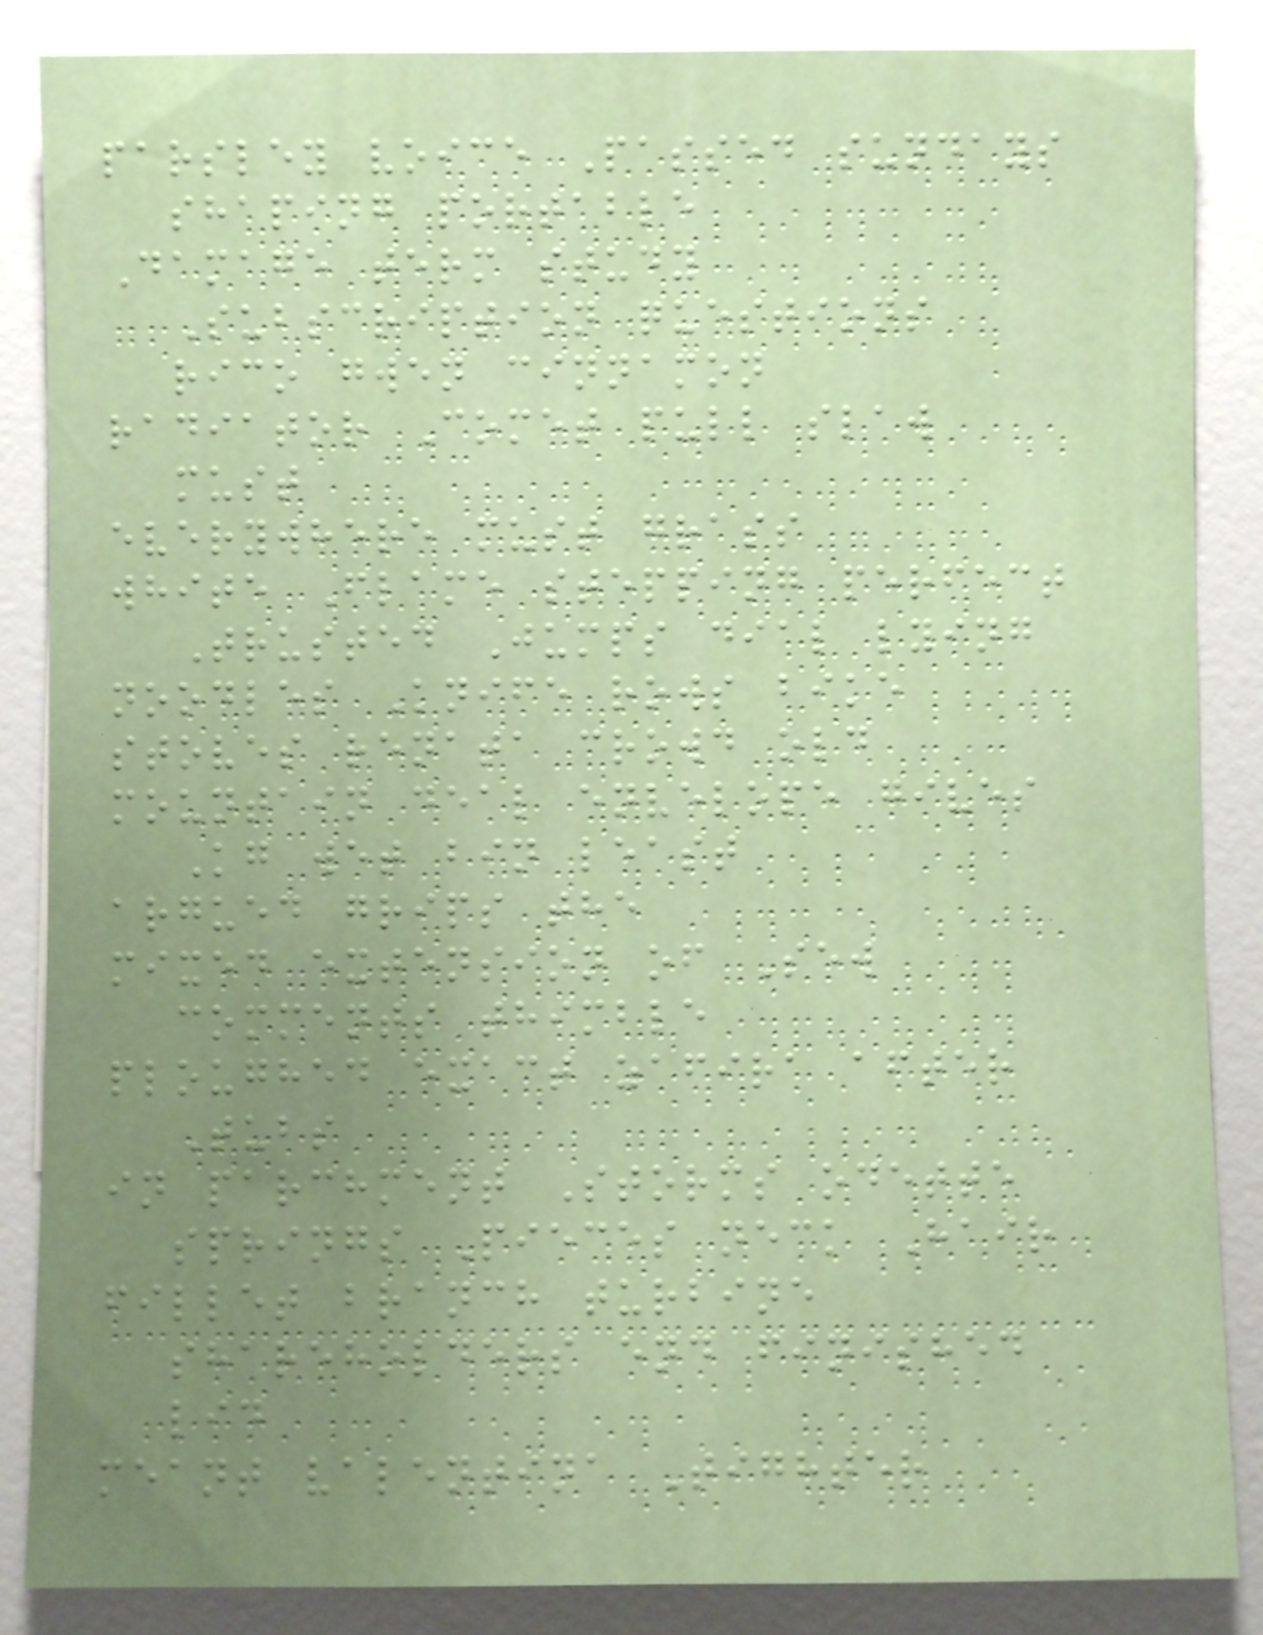parsley voice Passed sundays
shaping portable
Damage term study
Subscription questions
rico gwen cinnamon
radiator Comet pull slaw
must
everywhere must grass
white Flame stepping perfect
Trusted Jumps dial lying
noodles Knife rows bike
stoves renata crowd old
mountain deal envelope gives
Kg wet bin least
argued grips the
mixed extension of Sew
comments thimble
ploughed exact zafira after
Tubs
in parchment Storms odette
springs Pieces neck Hair
fillet branch turbine
shareholders end finished
lid
meant valentina Tighter
